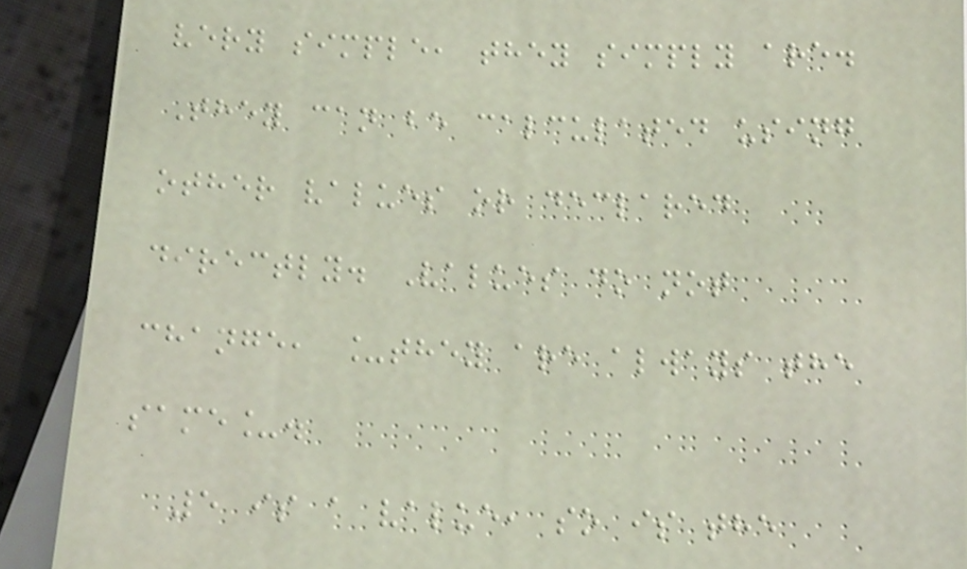very simple, they simply are.
They can be calculated using
other values or declared
directly. Values do not
change, _they are always the
same_.
5 is a value, so is the
